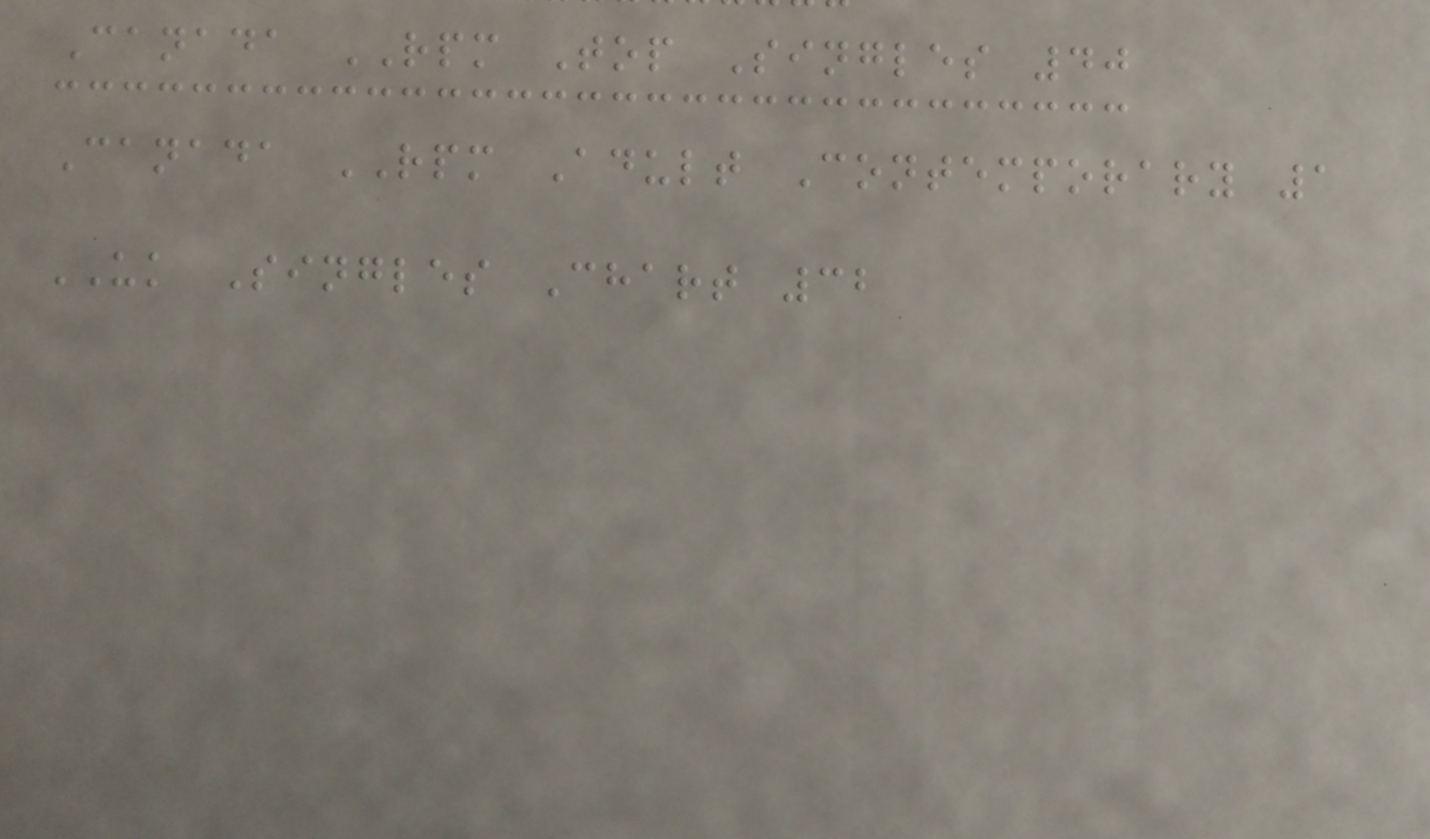Canada RPM Top Singles 40
Canada RPM Adult Contemporary 1
UK Singles Chart 32
